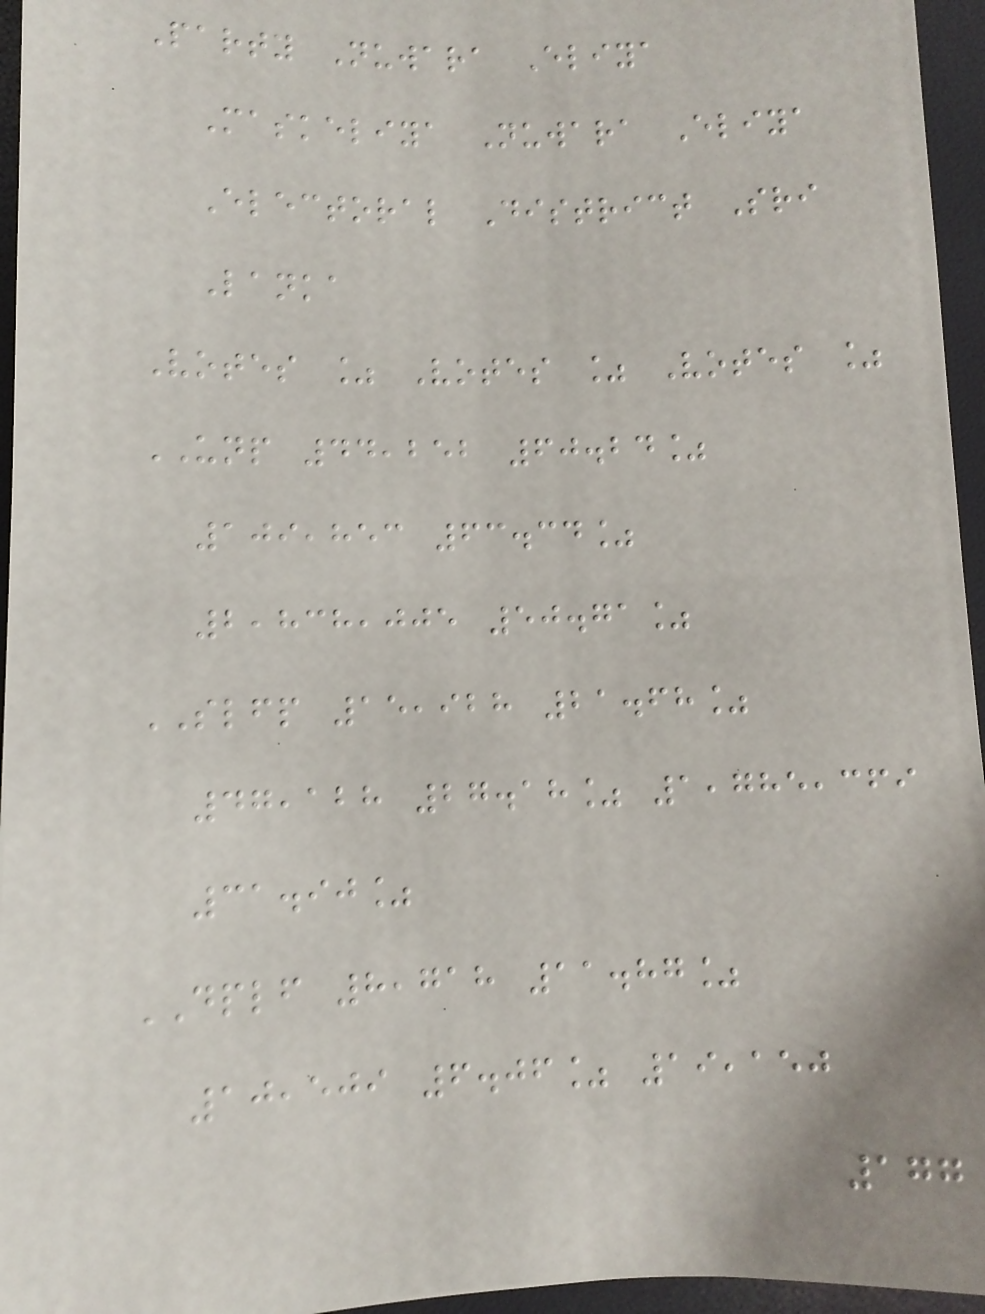Party Nuwara Eliya
Maskeliya Nuwara Eliya
Electoral District Sri
Lanka
Votes % Votes % Votes %
UNP 44,252 60.24%
109,853 63.34%
2,838,005 50.71%
SLFP 15,928 21.68%
47,128 27.18% 1,785,369
31.90%
DPLF 8,718 11.87%
10,509 6.06% 19,150
177
